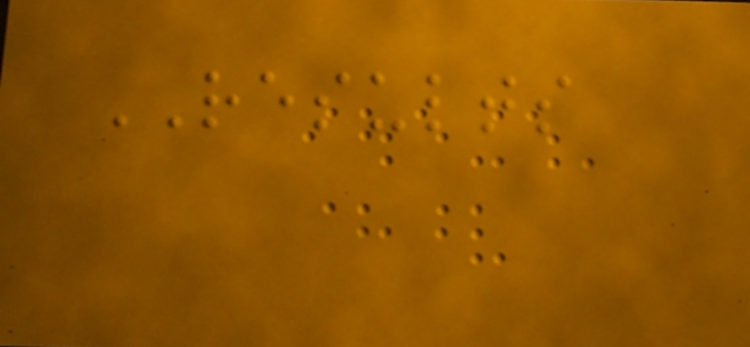RESULTS
